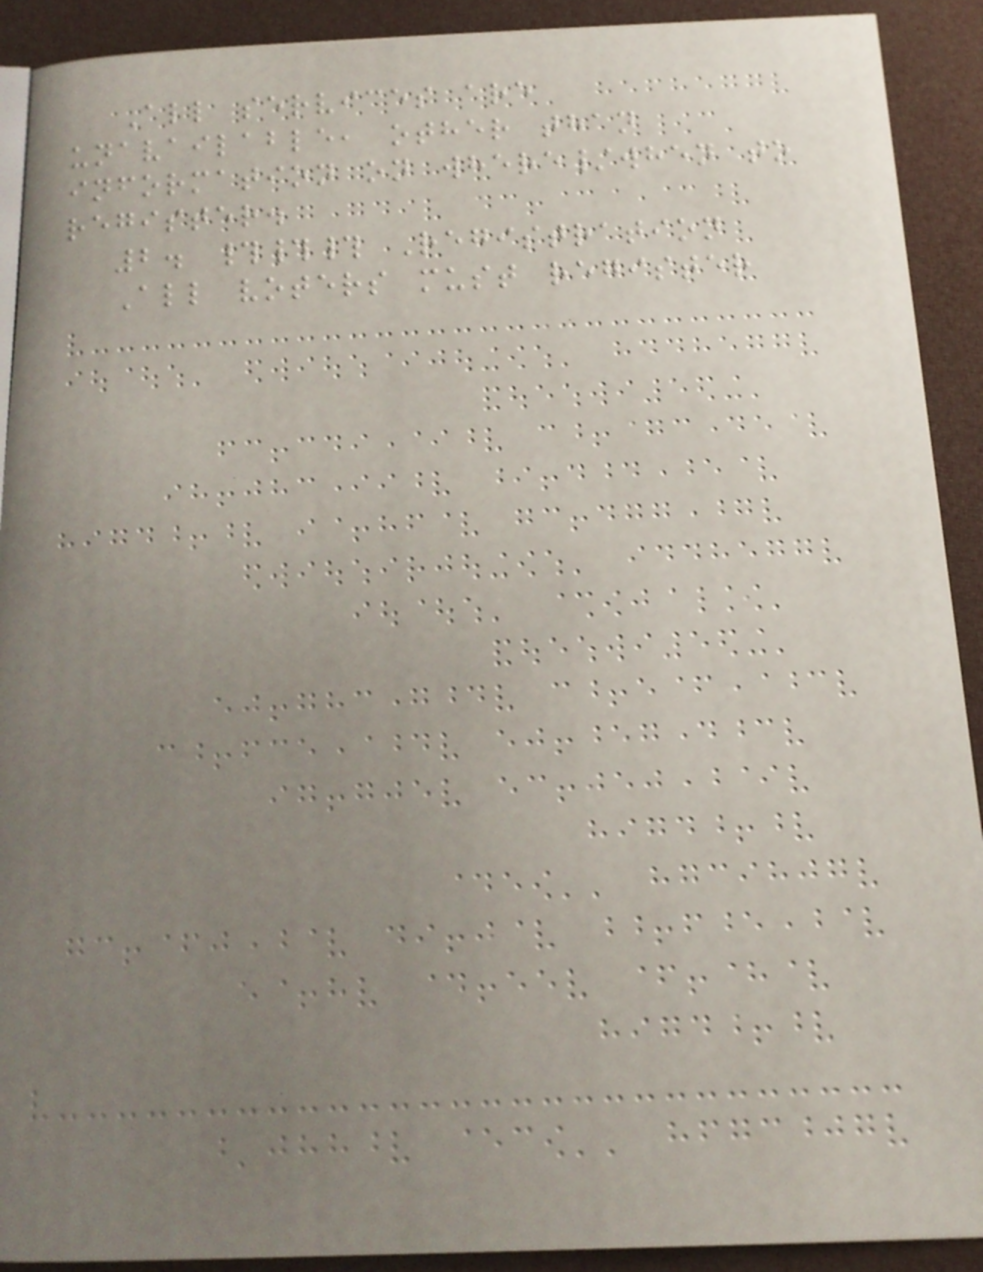All services are
unavailable, other than
information on where/when to
register.
2. ### Registration
All voters must register
